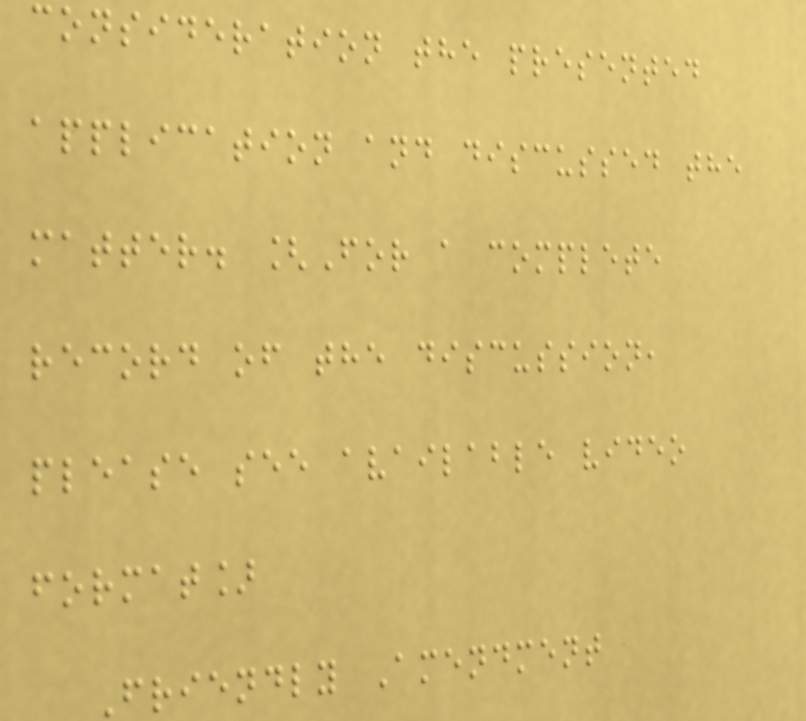consideration the presented
application and discussed the
matter. [For a complete
record of the discussion,
please see available video
format]
Friendly Amendment
